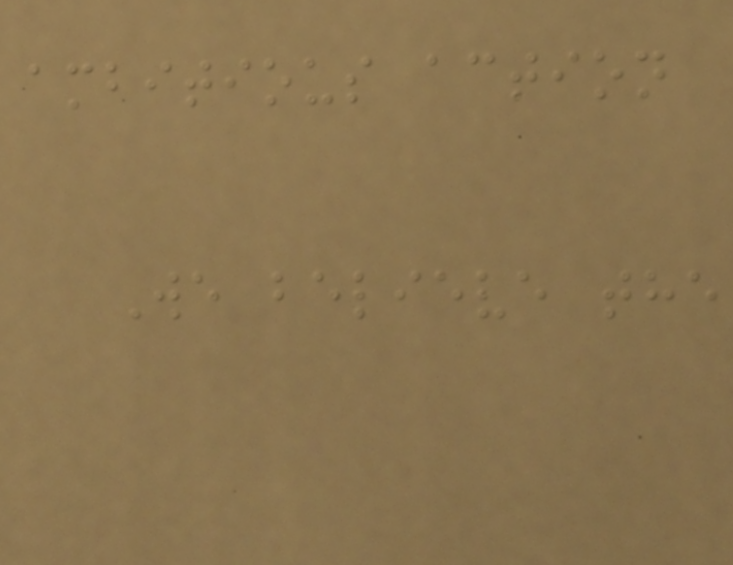ambitious action
We believe the
